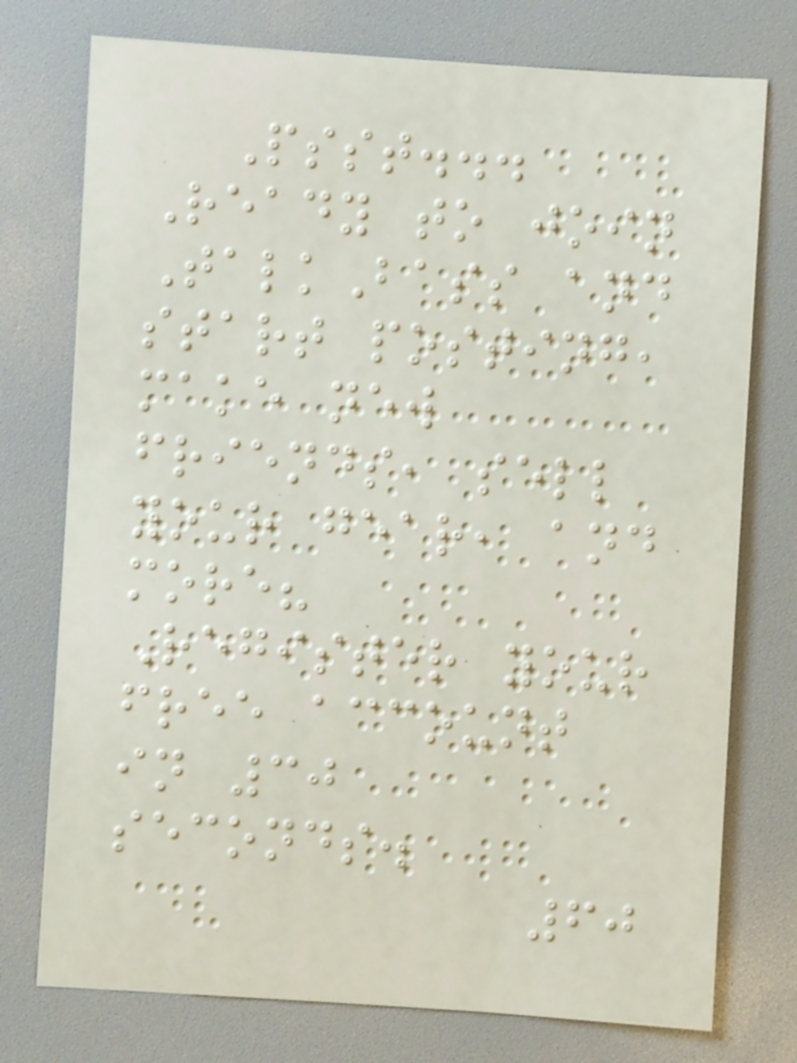Psst...
Ready to join
TalkBass and
start posting,
make new
friends, sell
your gear, and
more?
Register your
free account
in 30
seconds.
60
